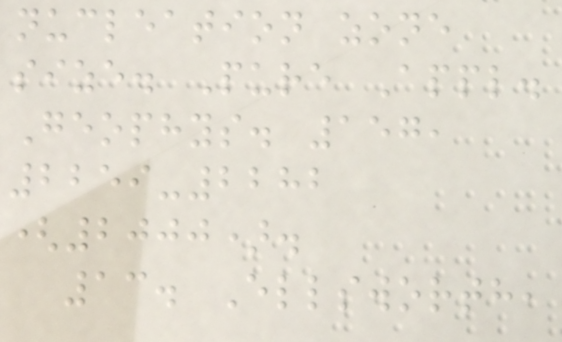nucleation zone
size. Pure Appl.
Geophys. 157,
2259-2282
(2000).
13. Ellsworth,
